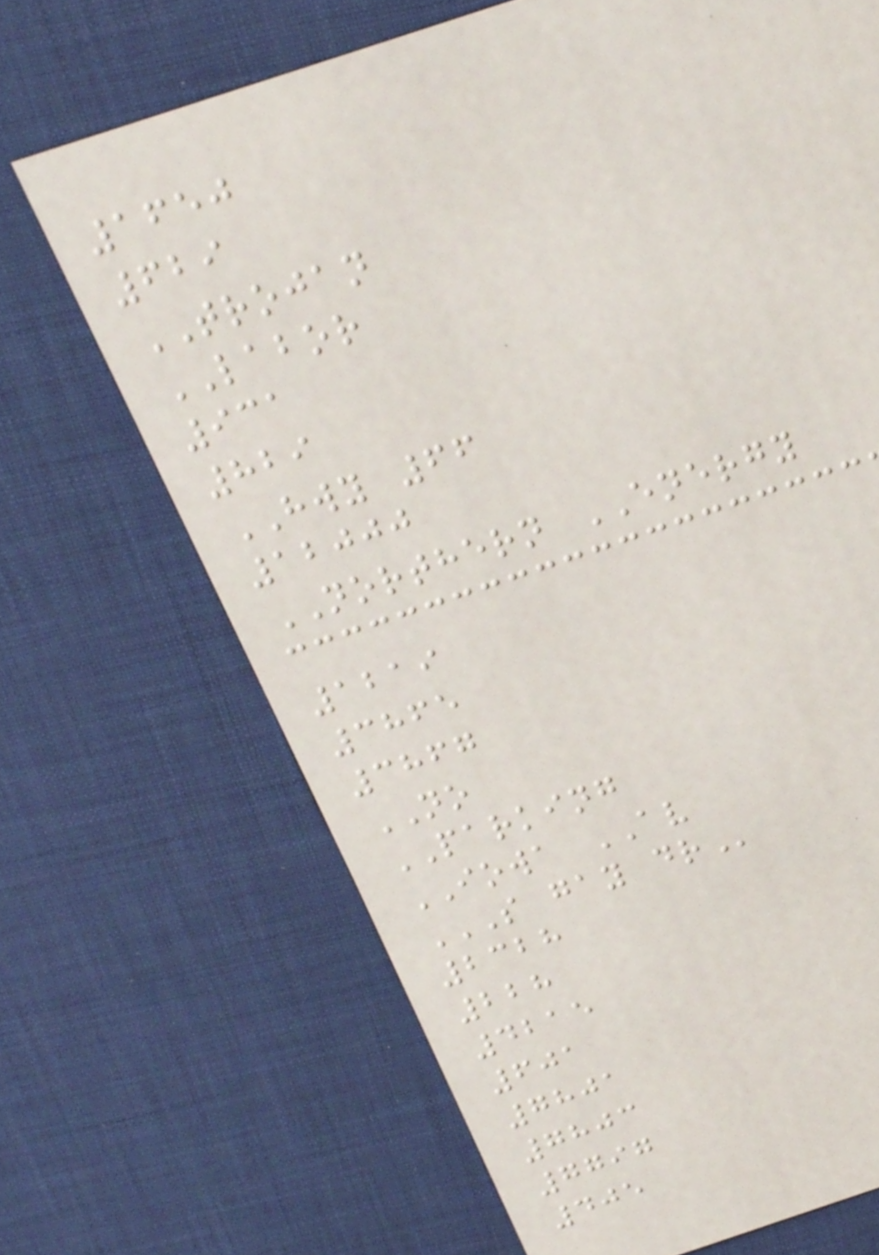1650
629
TROJAN
LABOR
931
829
HWY 66
12000
NORTHERN ENERGY
1219
3865
3867
NO
PARKING
IOWA AV
S GAY DR
2328
228
4215
601
7801
7803
7797
405
